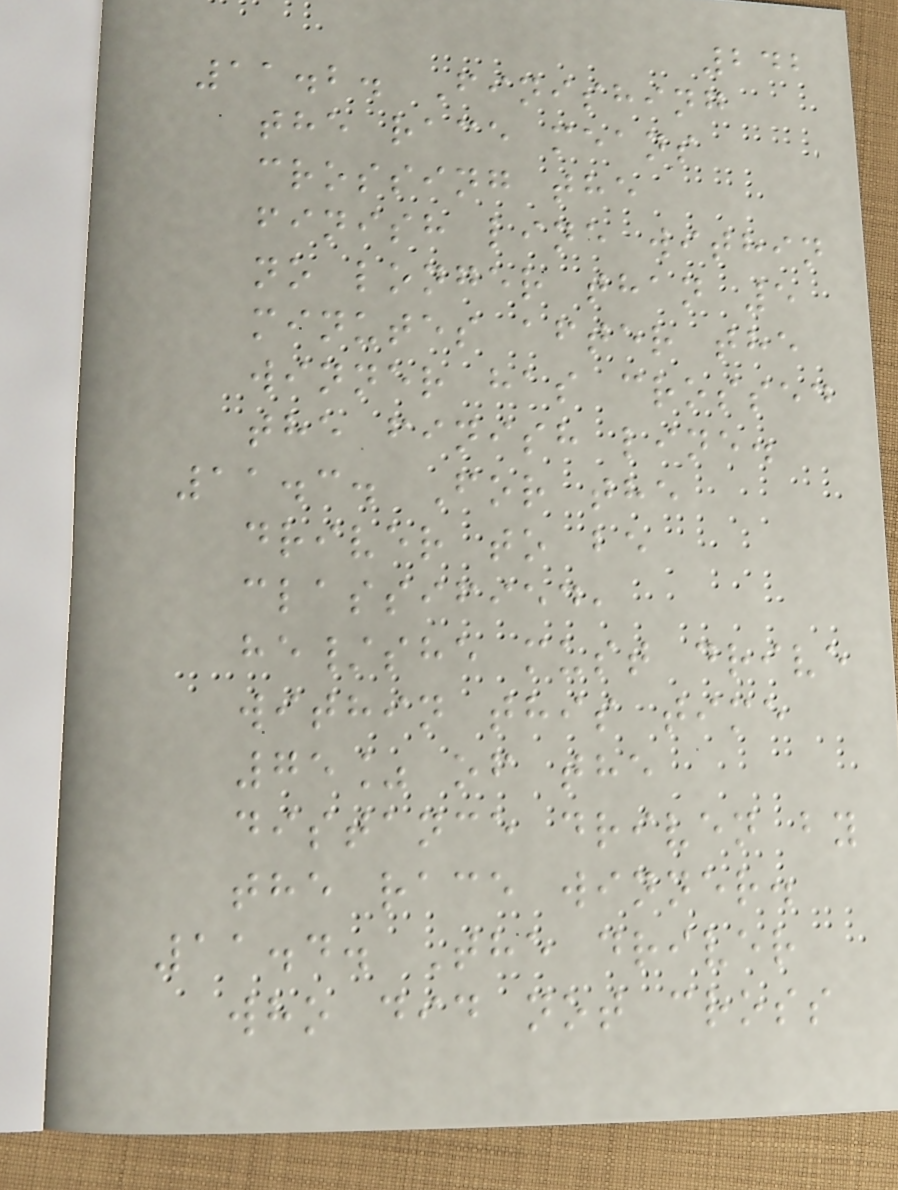242
11.2. Finishing
the race means
crossing the
finish line within
no longer than 5
minutes after the
winner has crossed
the finish line.
11.3. For the
driver to be
classified,
he/she must drive
within this time
75% of the
distance driven by
the race winner.
11.4. The driver
who did not cross
